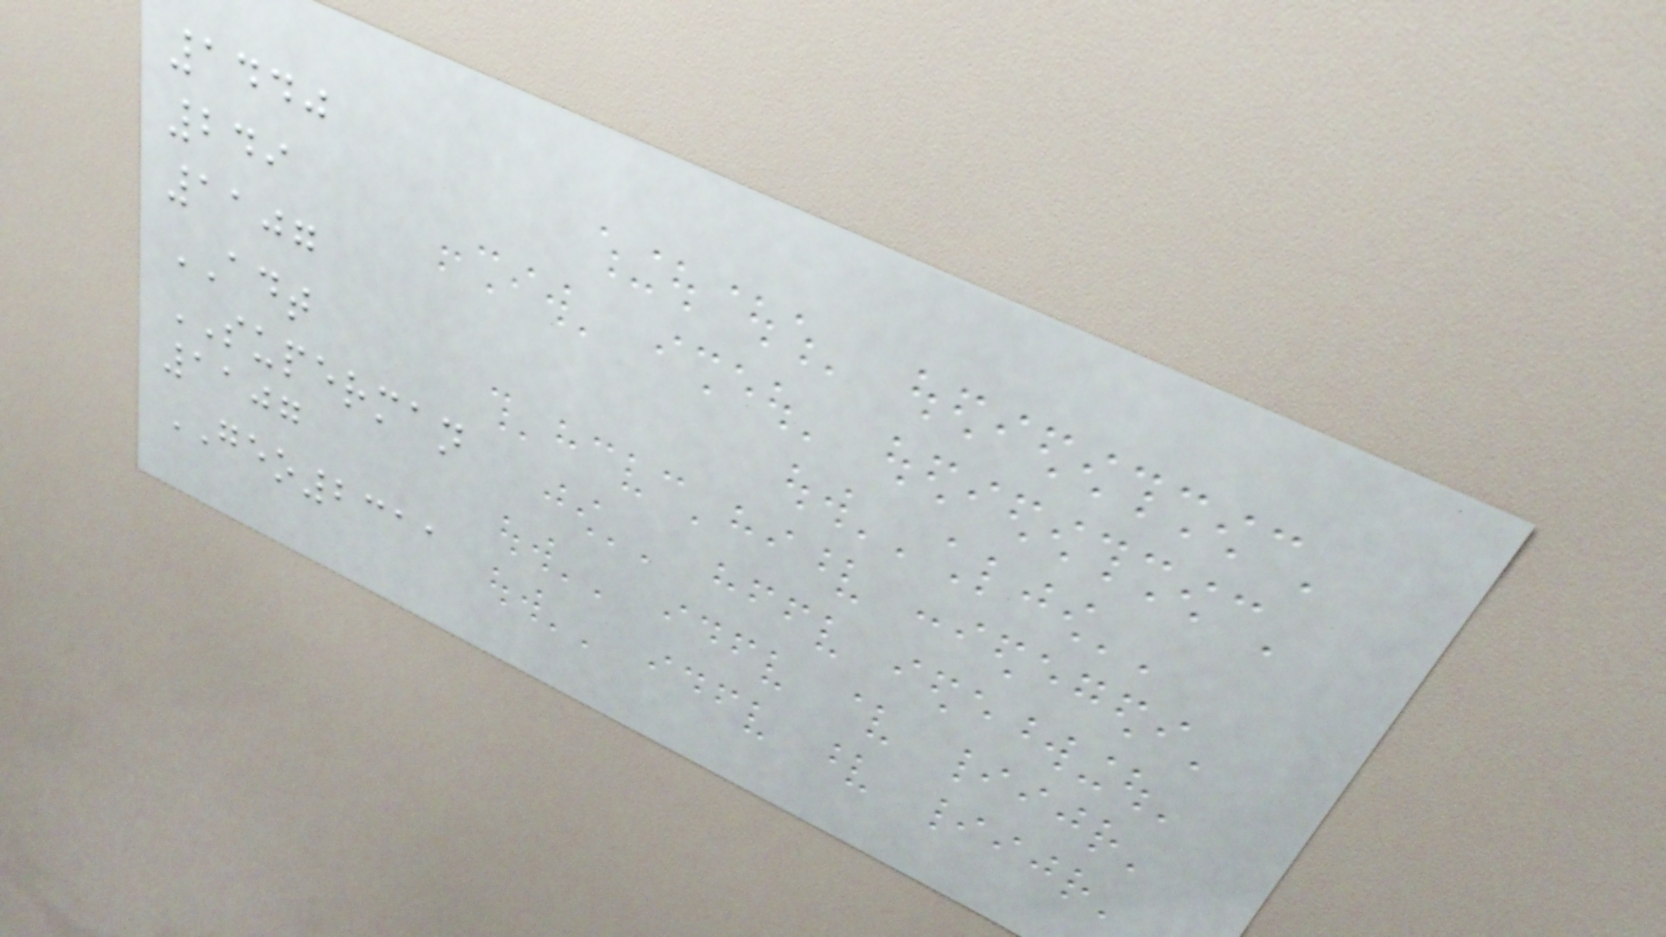1440
249
1107
ADT
SUPERMAN
1107
GEO2311
